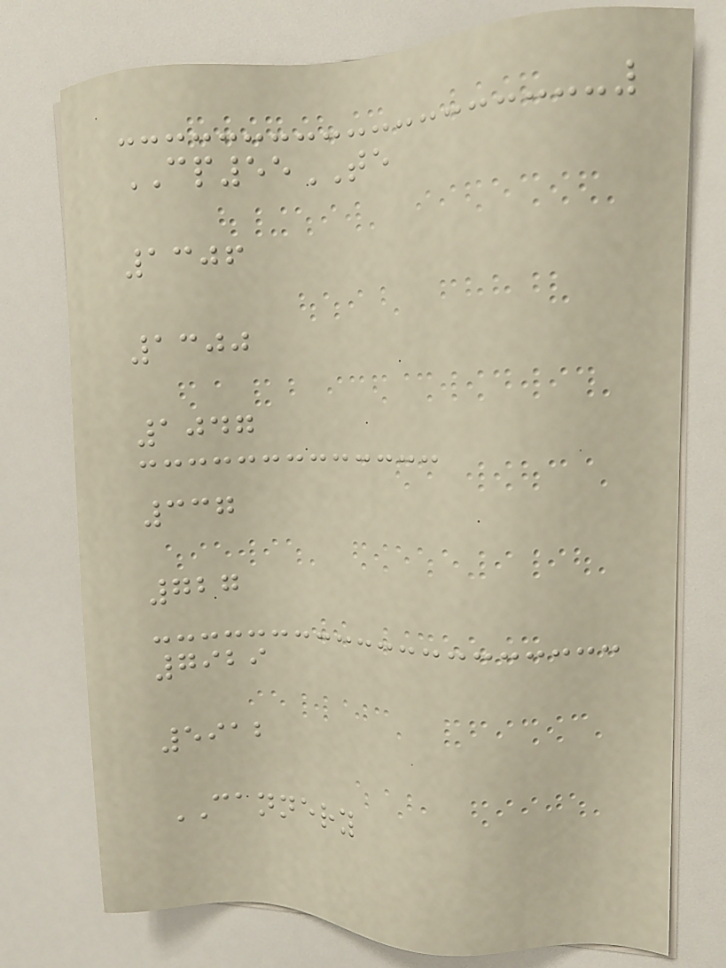CP55TE
1306
1300
1047
337
727
7929
5912
CANNERY
